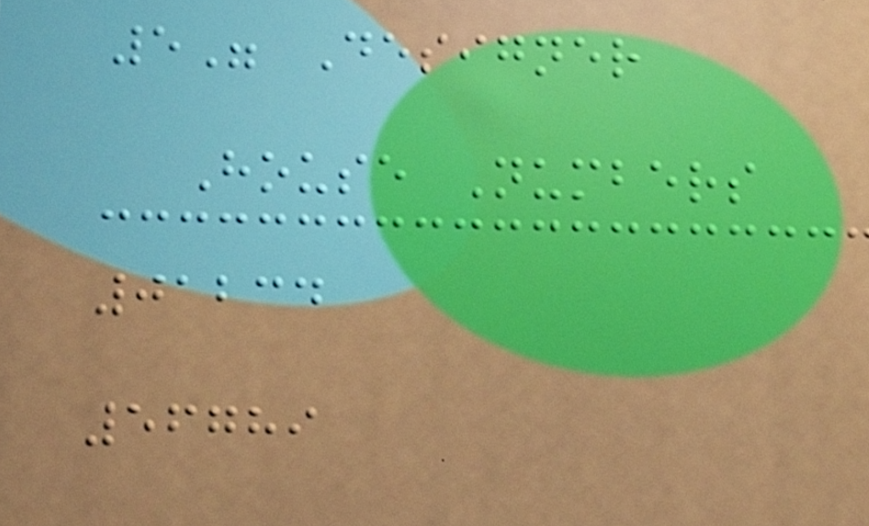5" Designer
House Numbers
01234
56789
